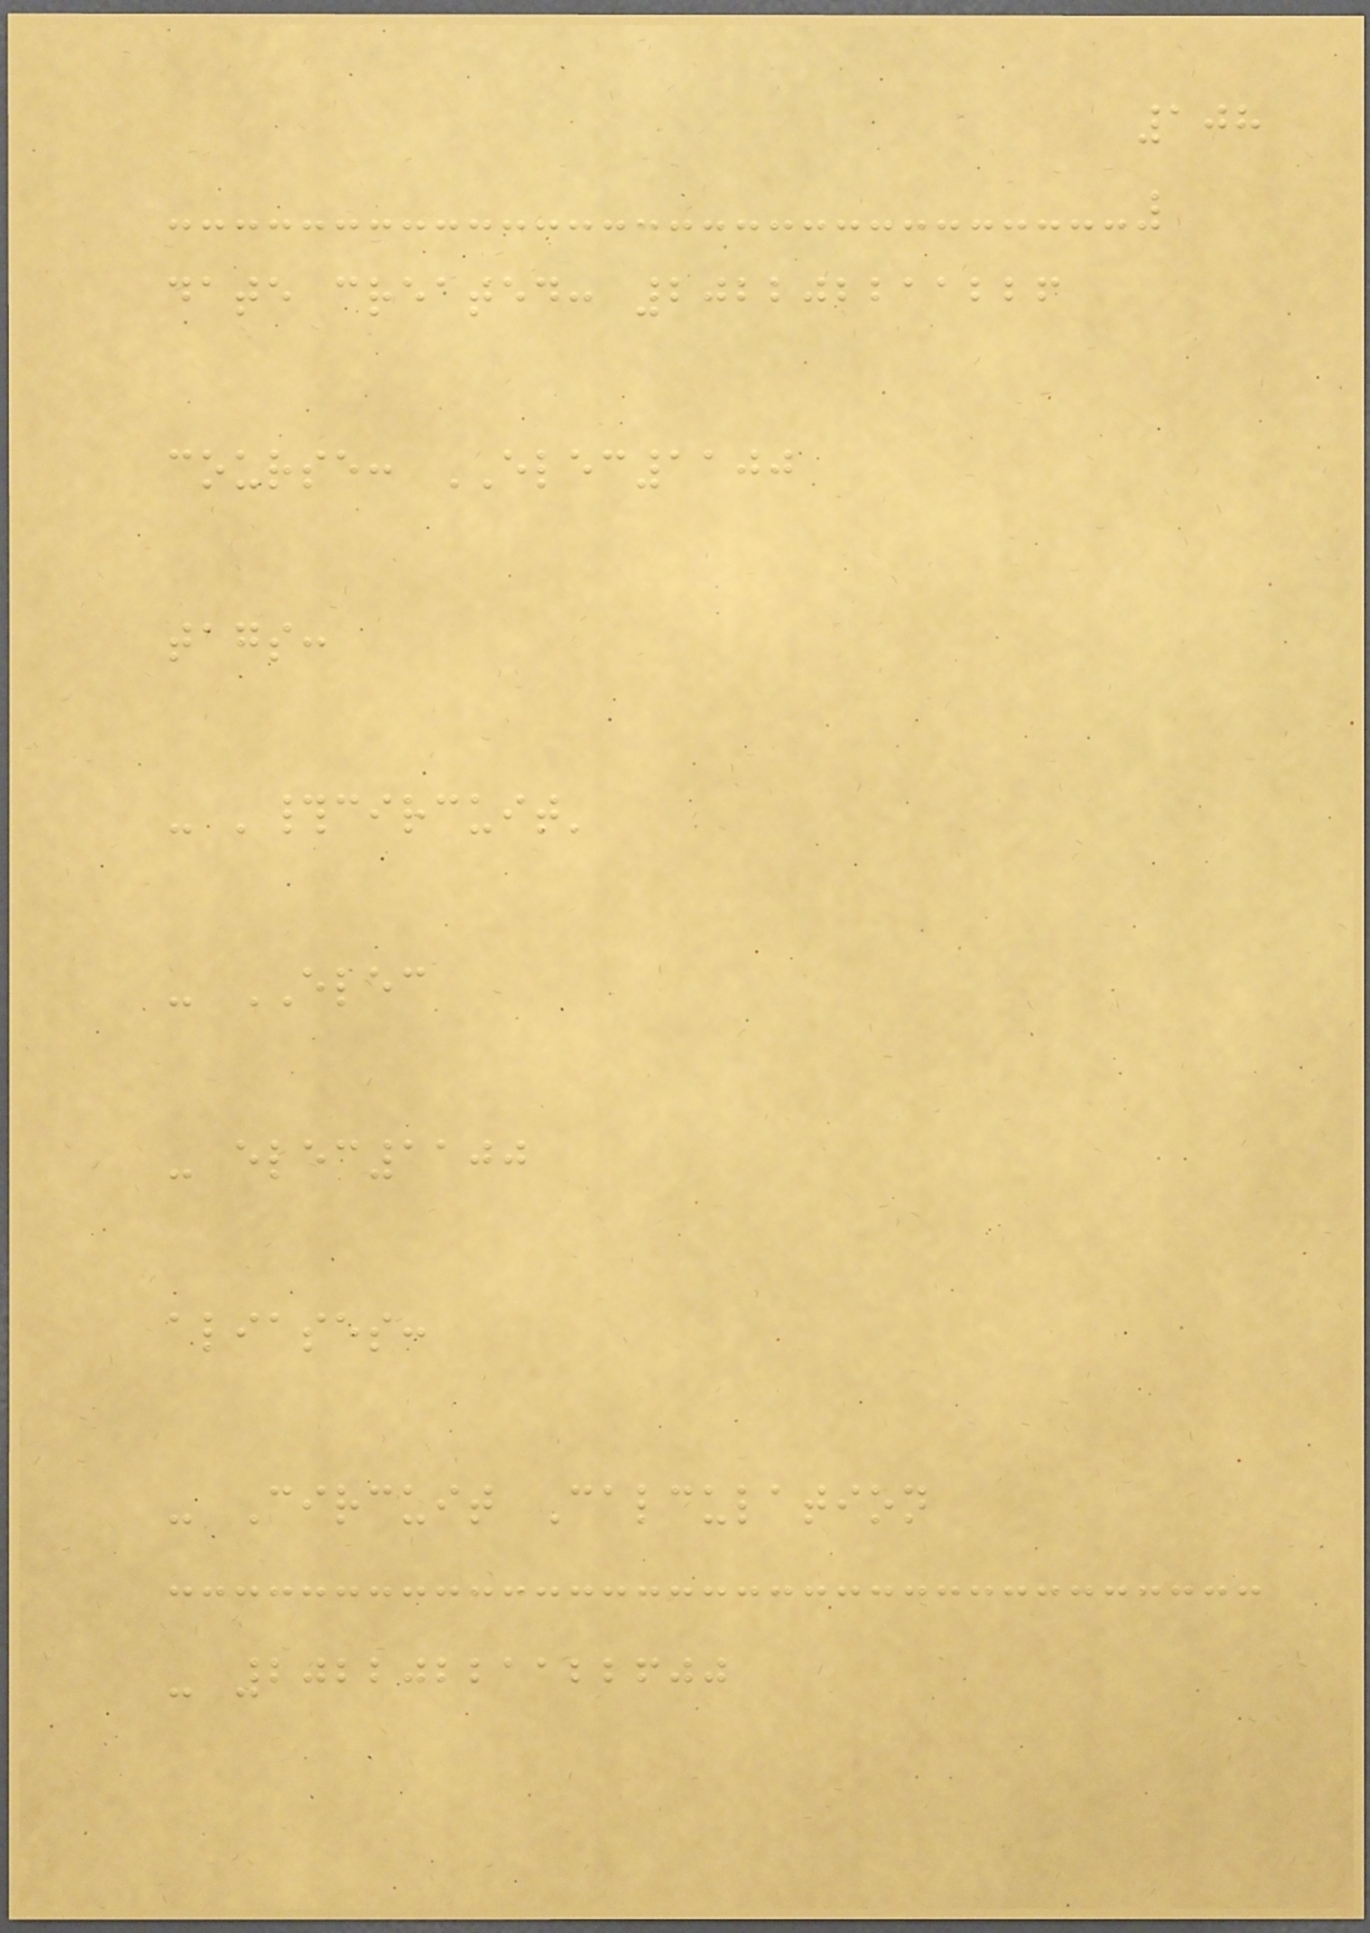108
date created: 202202211226
course: ELEC1100
tags:
- '#circuit'
- ELEC
- elec1100
aliases:
- Circuit Calculation
- 20220221122600
